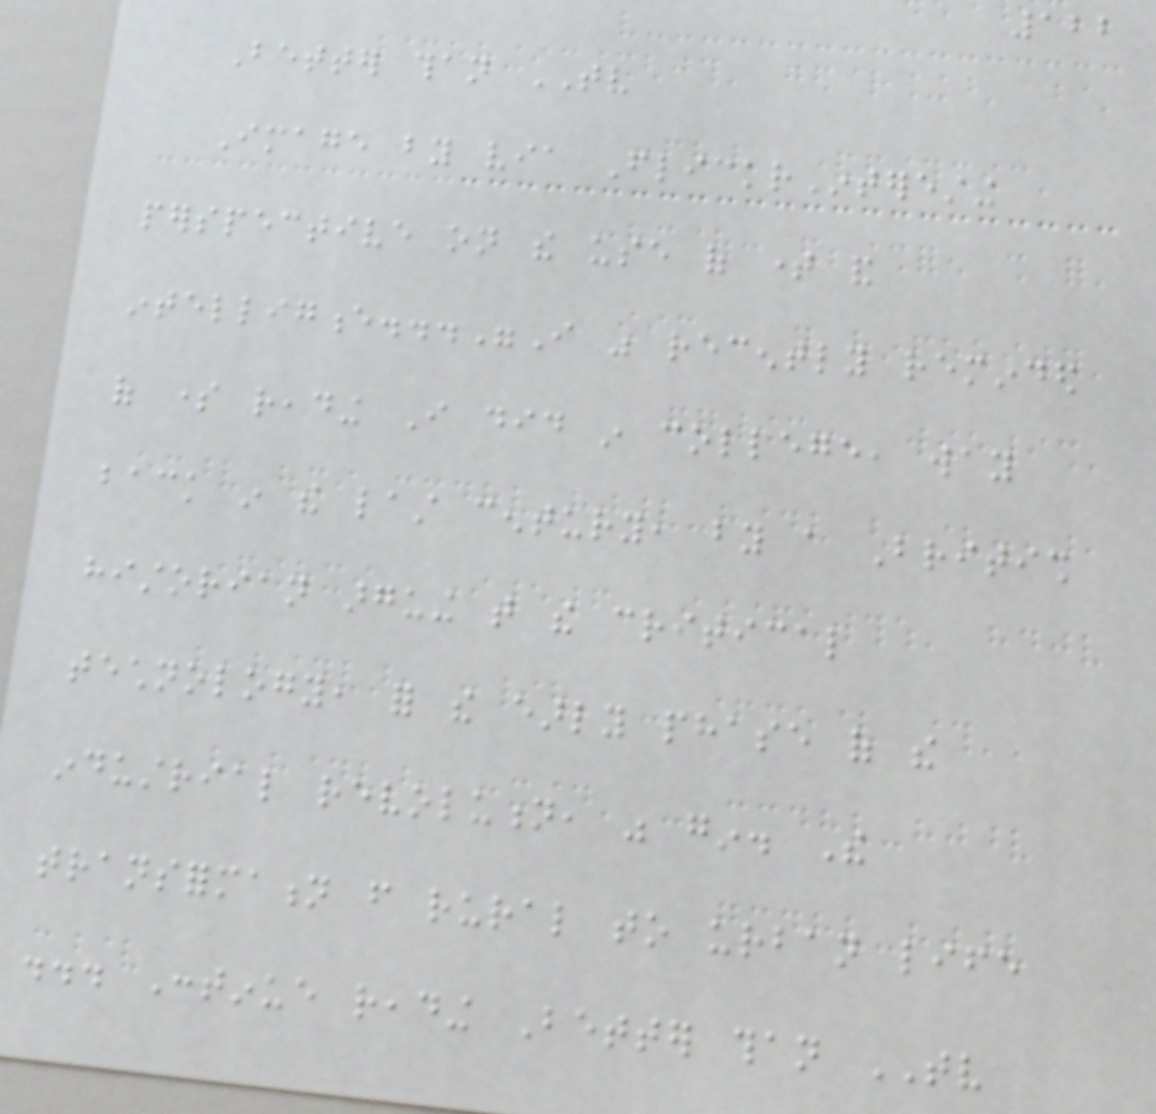122
Better than TV
Image by via FlickrInteresting
perspective on the use of time and
intelligence..."I was recently reminded
of some reading I did in college, way
back in the last century, by a British
historian arguing that the critical
technology, for the early phase of the
industrial revolution, was gin. The
transformation from rural to urban life
... Continue reading Better than TV
